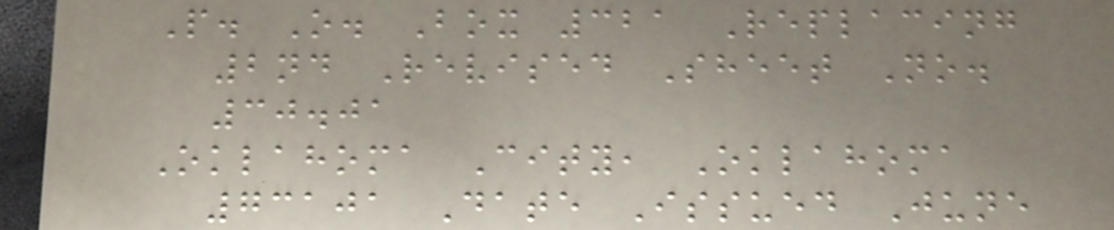P. O. Box 321 Replacing
2nd Revised Sheet No.
30.01
Oklahoma City, Oklahoma
73101 Date Issued June
